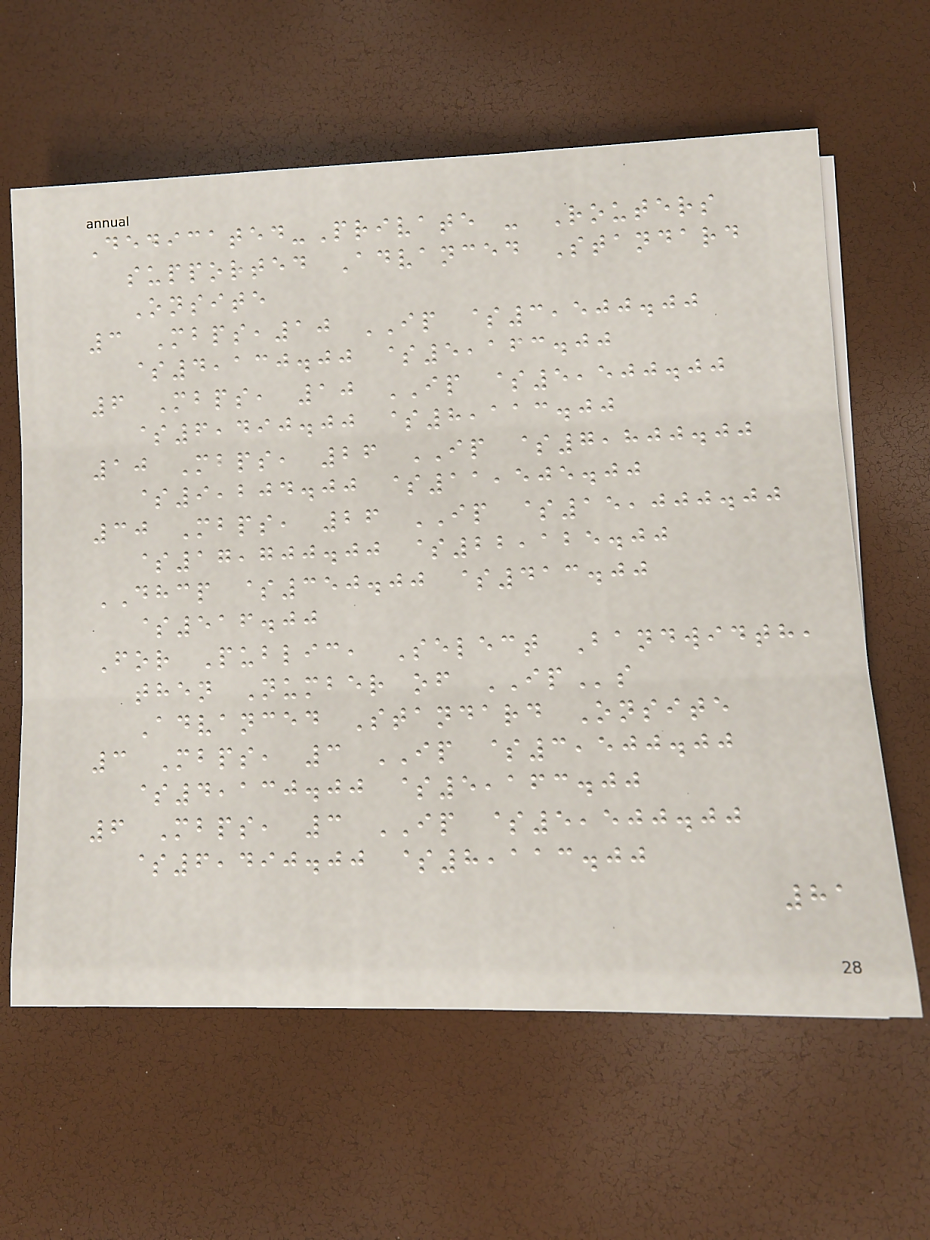Dedicated-Private - Routers
supported Advanced Standard
Onsite
3 Mbps,10 IP $3,500.00
$4,130.00 $5,163.00
6 Mbps, 10 IP $5,500.00
$6,490.00 $8,113.00
10 Mbps, 26 IP $7,800.00
$9,204.00 $11,505.00
30 Mbps, 26 IP $15,000.00
$17,700.00 $22,125.00
DHCP $350.00 $413.00
$516.00
For Public, Select Bandwidth,
then Number of IPs
Advanced Standard Onsite
3 Mbps, 3 IP $3,500.00
$4,130.00 $5,163.00
6 Mbps, 3 IP $5,500.00
$6,490.00 $8,113.00
81
